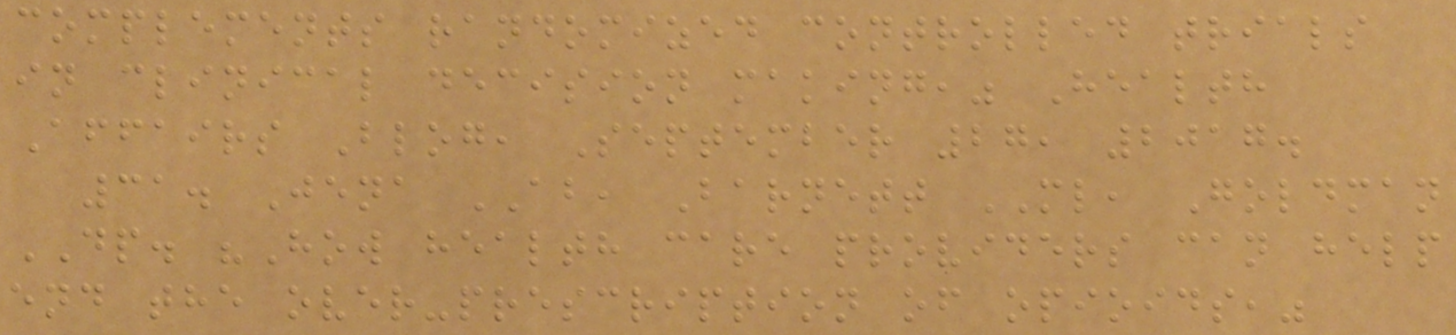complements randomized controlled trials
in clinical decision making," Health
Affairs Blog, September 27, 2017.
31. Jena AB, Barnett ML, Goldman
DP. "How health care providers can help
end the over-prescription of opioids,"
